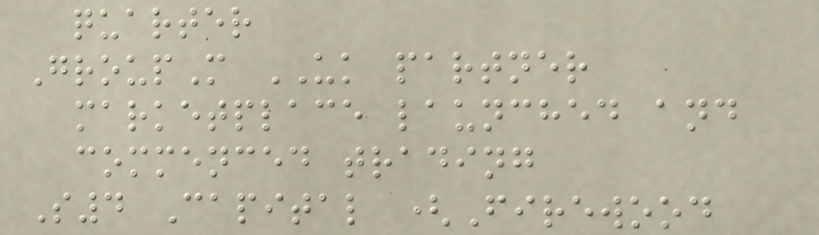quarter
GroupM UK partner
marketplace launched and
commenced trading
S4 Capital (Firewood
